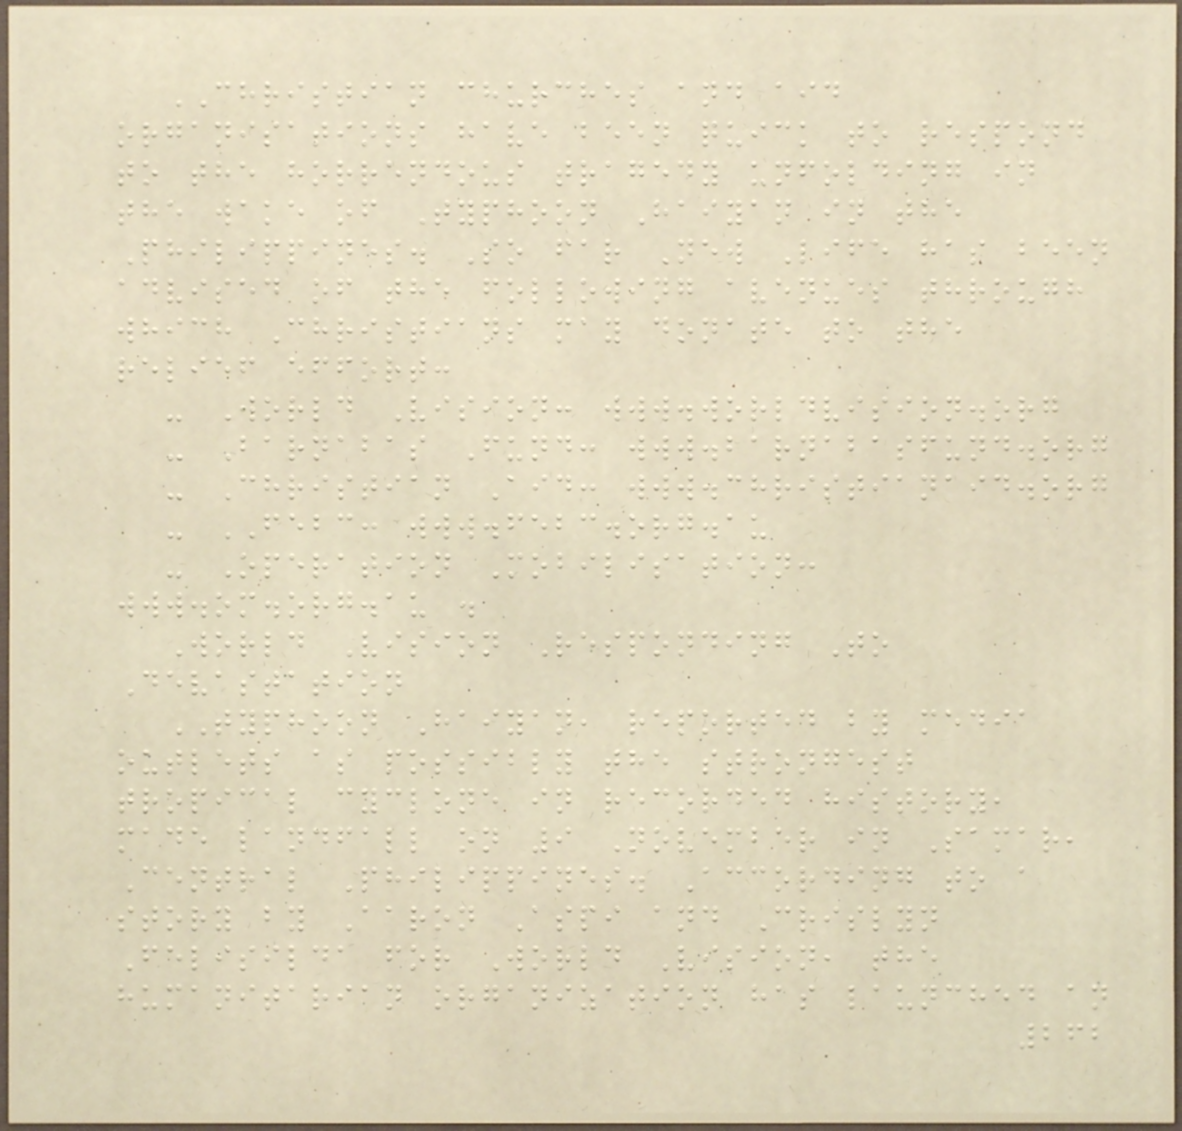CHRISTIAN churches and aid
organisations have been quick to respond
to the horrendous tragedy unfolding in
the wake of Typhoon Haiyan in the
Philippines. So far New Life has been
advised of the following avenues through
which Christians may donate to the
relief effort:
- World Vision: www.worldvision.org
- Barnabas Fund: www.barnabasfund.org
- Christian Aid: www.christianaid.org
- FEBC: www.febc.org.au
- Operation Mobilisation:
www.om.org.au .
World Vision Responding To
Devastation
TYPHOON Haiyan, reported by media
outlets as possibly the strongest
tropical cyclone in recorded history,
made landfall on 9 November in Samar,
Central Philippines. According to a
story by Aaron Aspi and Crislyn
Felisilda for World Vision, the
humanitarian organization has launched an
262
